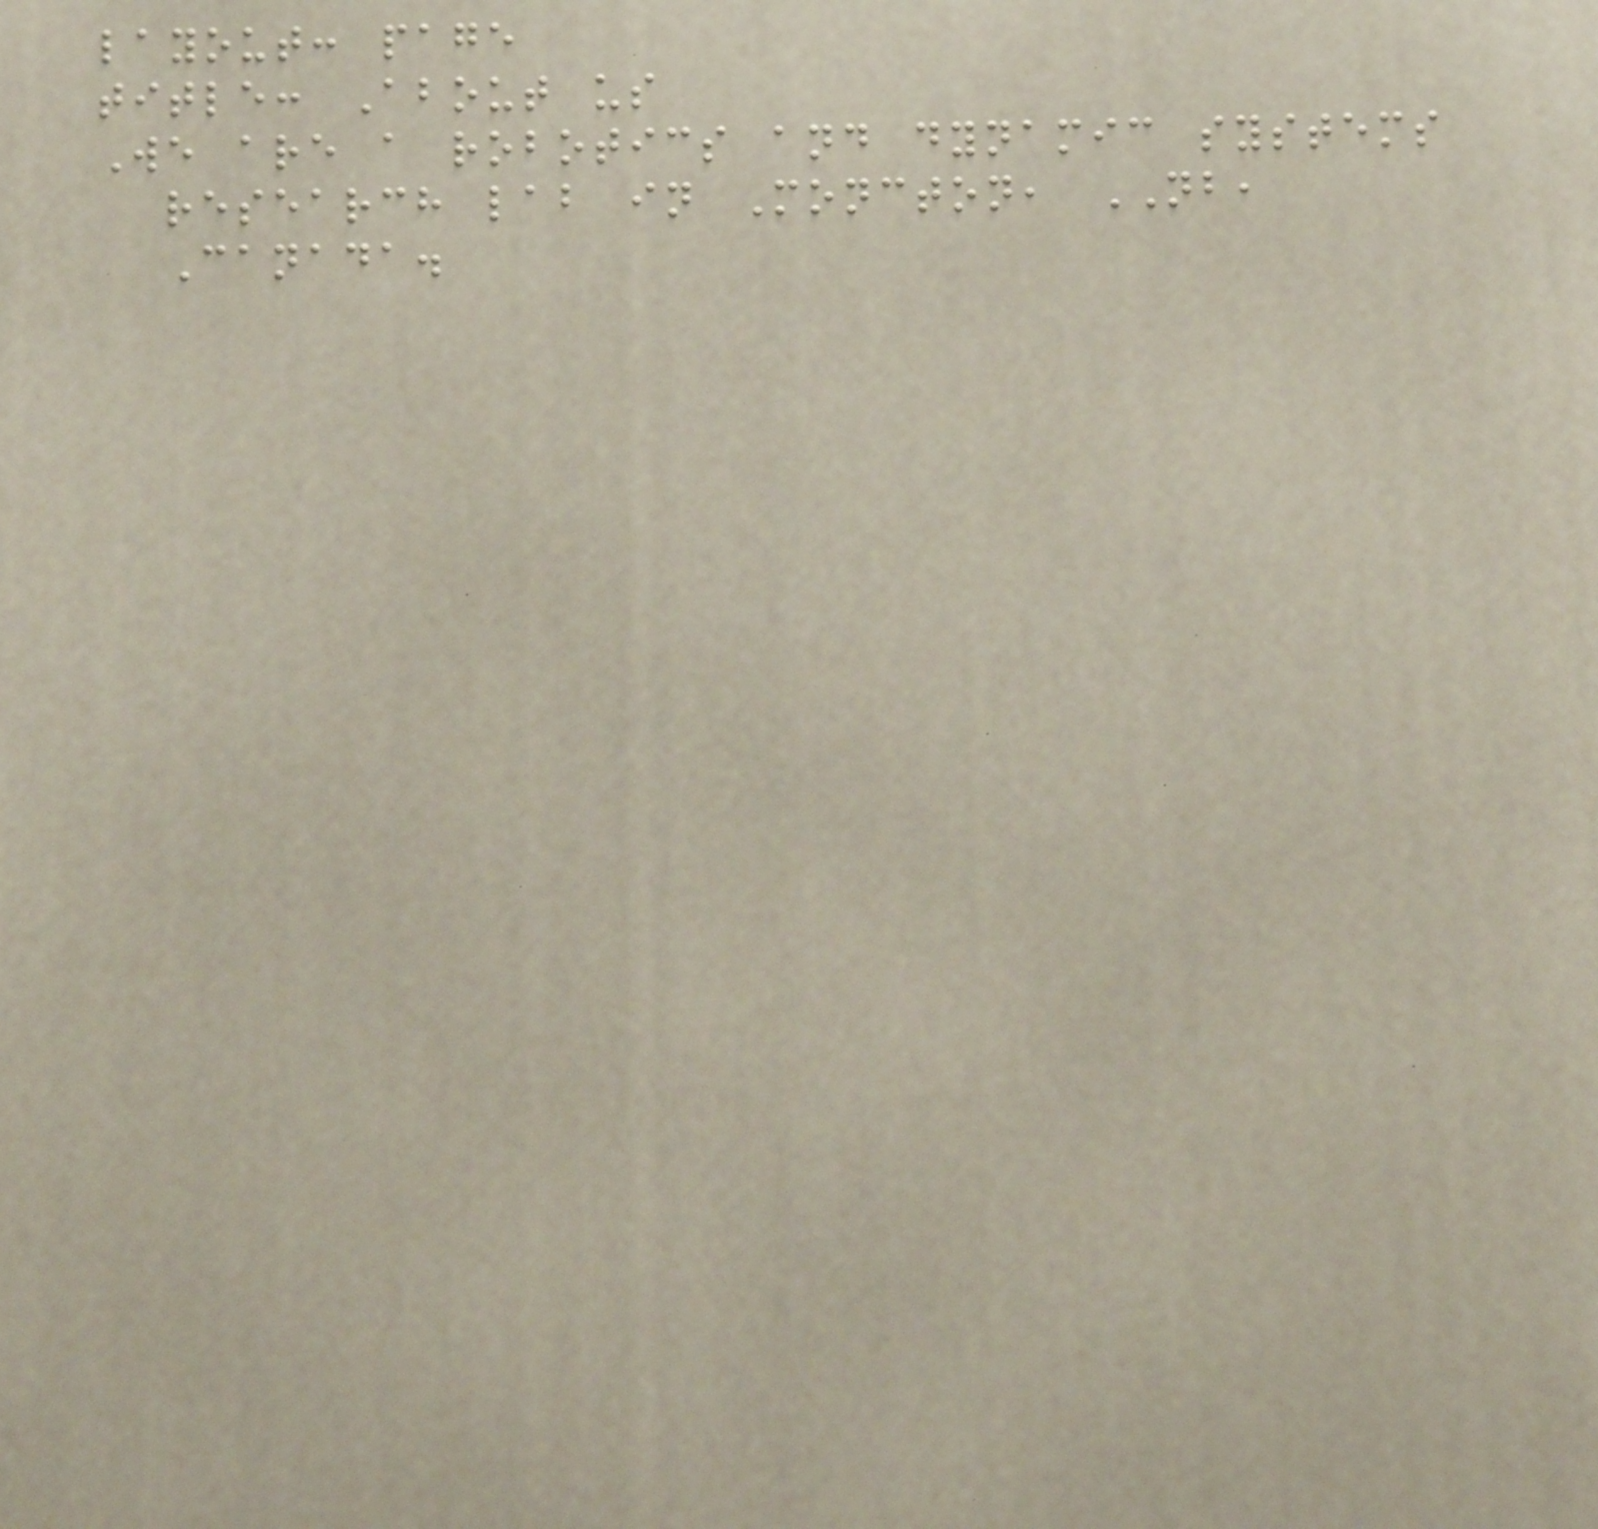layout: page
title: About us
We are a robotics and dynamic systems
research lab in Moncton, NB,
Canada.
